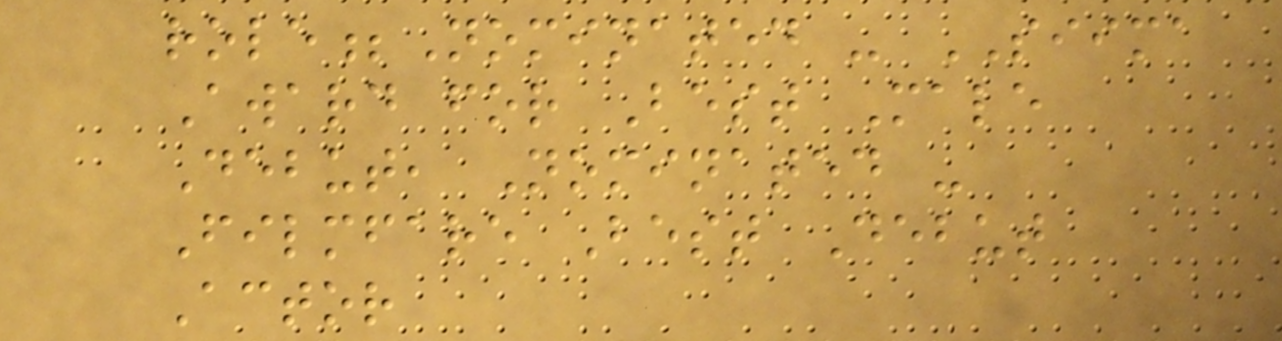role;Nominated - SIIMA
Award for Best Male
Debut, Nominated -
Filmfare Best Debut
Actor
